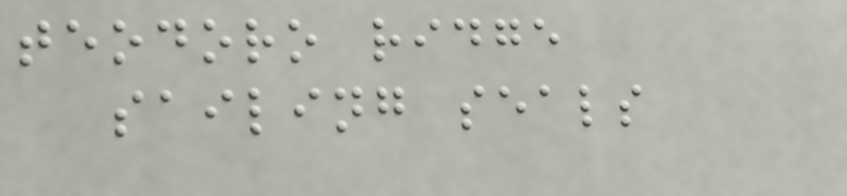teodoro ridge
sailing seals
